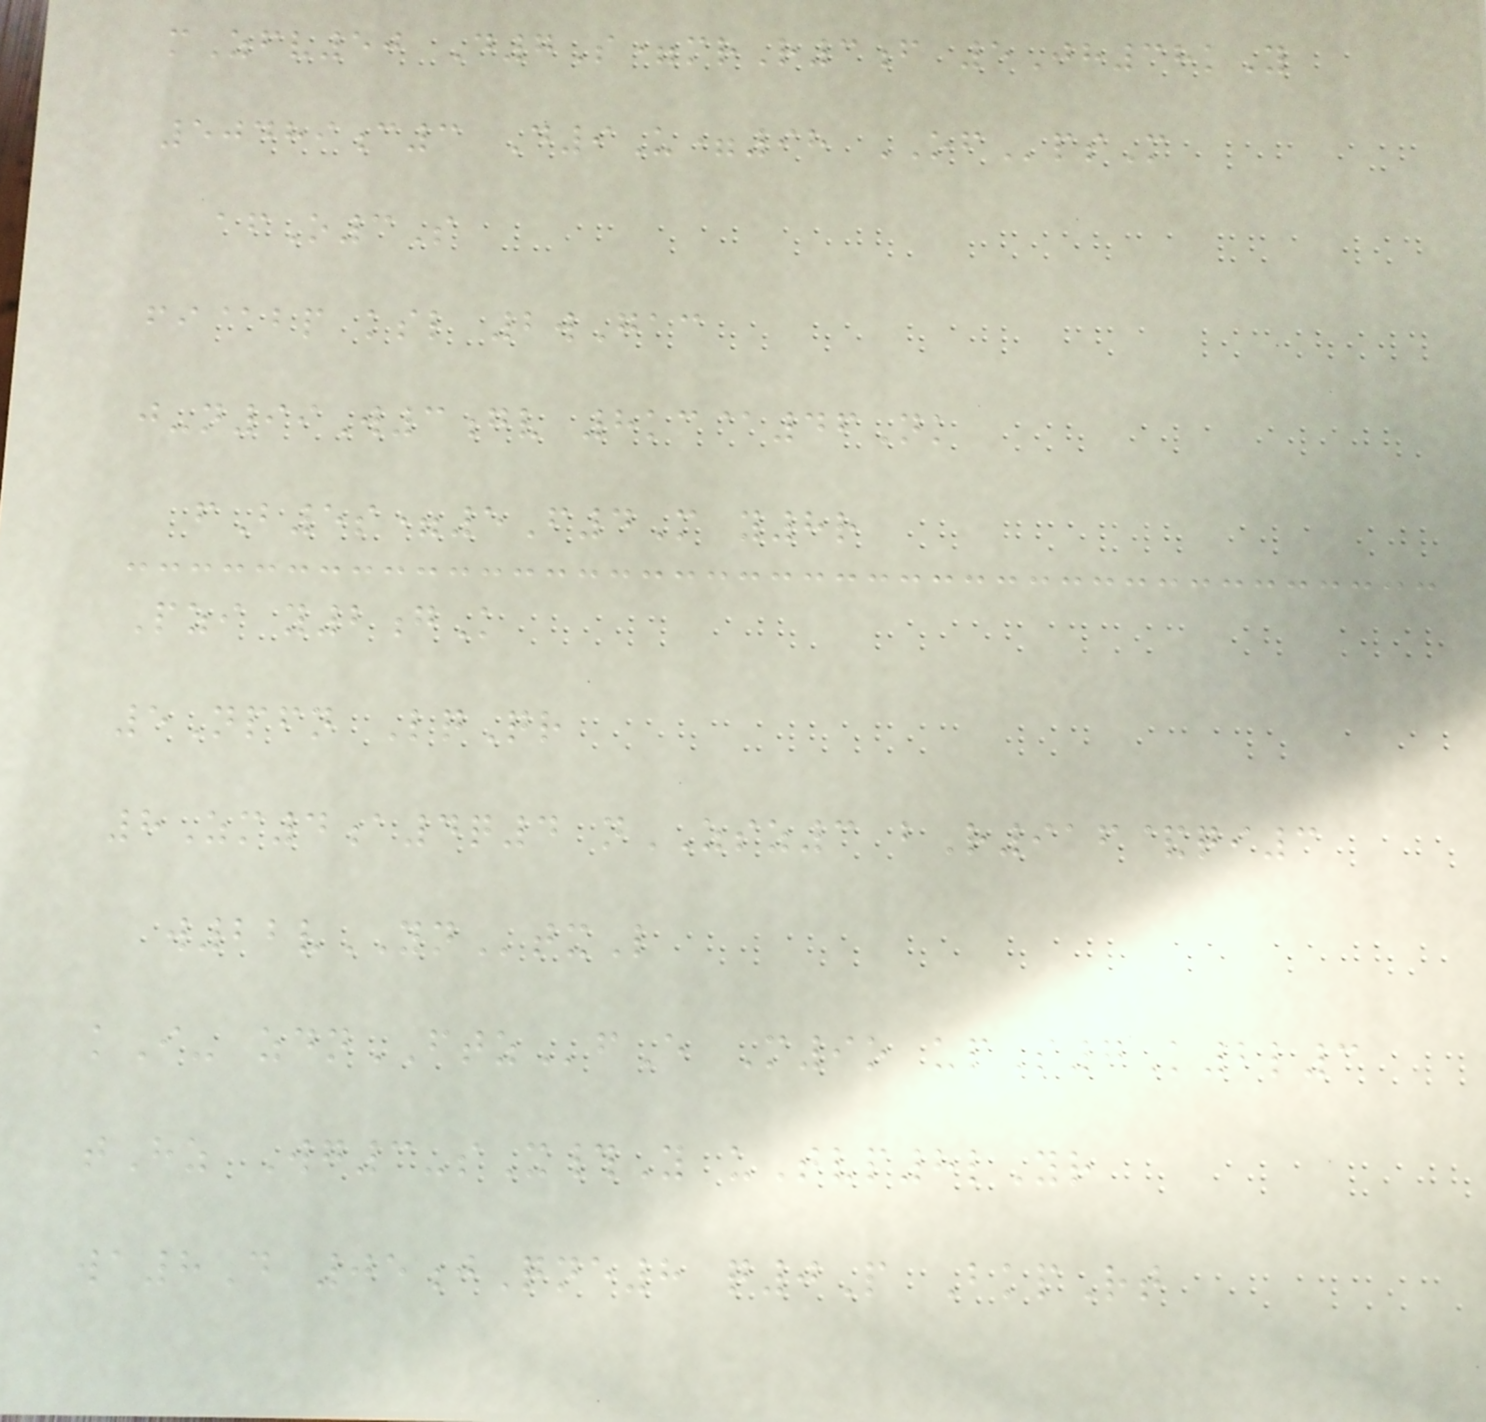mZfv50 D7S=mrR3f 5Jh38kY
50489c3 D9U=98 OFpsM
afO3S
fi@bp ksl 2wGac
j-n99W3gv 8kc@46Nk
fB5s=5F4M y8r
Pzi y2gK
5Npfn LqQr
8Zm4a4q4 nZSZ3 bR916&qi3
w22vYNtxL
kI- zdnFTZfE M9o upS7K2l3
tHz Wg3-sX#Y uTvp8lYr
wa8D 05jQne8 q0P BkpRt
